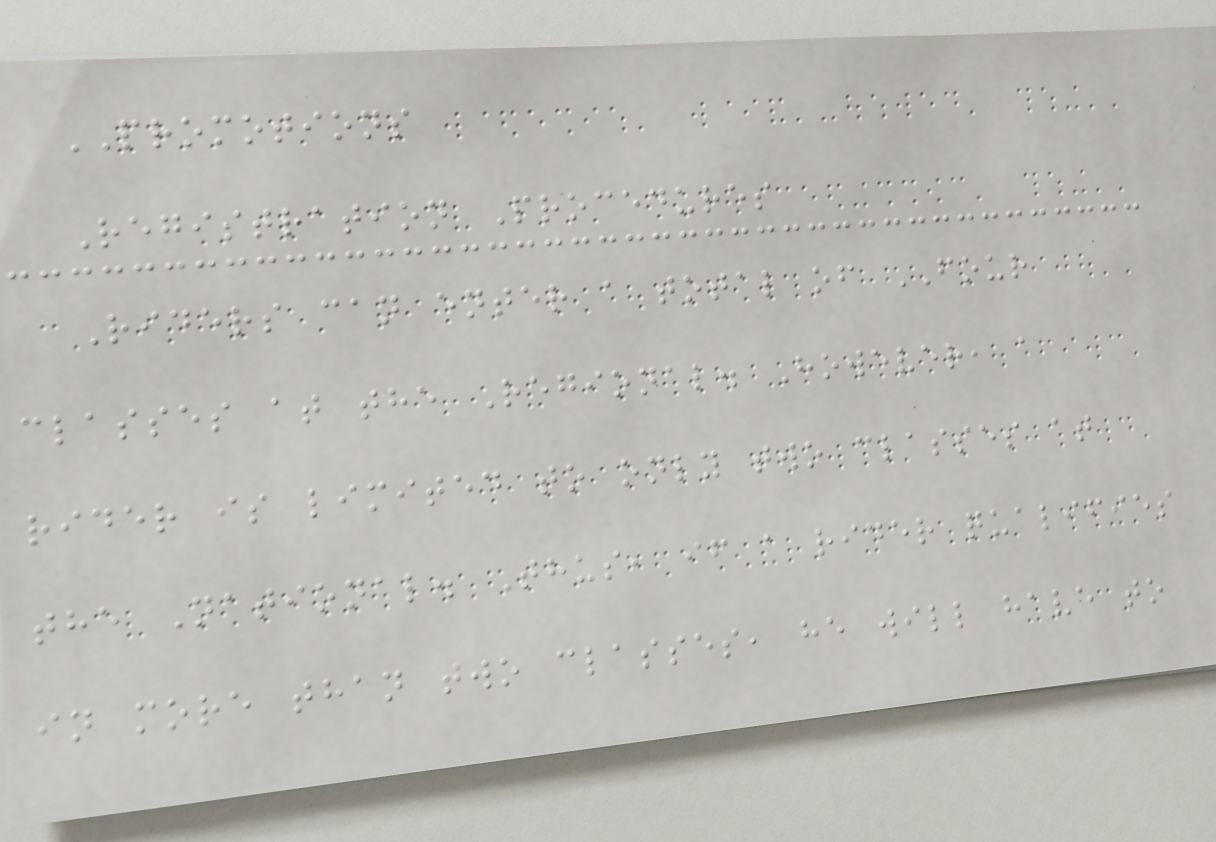PROMOTIONS
Registration Procedures
Riders can enter a total of FOUR
classes at the Regional. However, a
rider is limited to only two classes at
the National. Thus, if a rider qualifies
in more than two classes, he will have to
